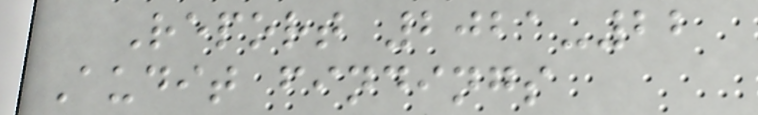Report 2021-22
Audit findings
